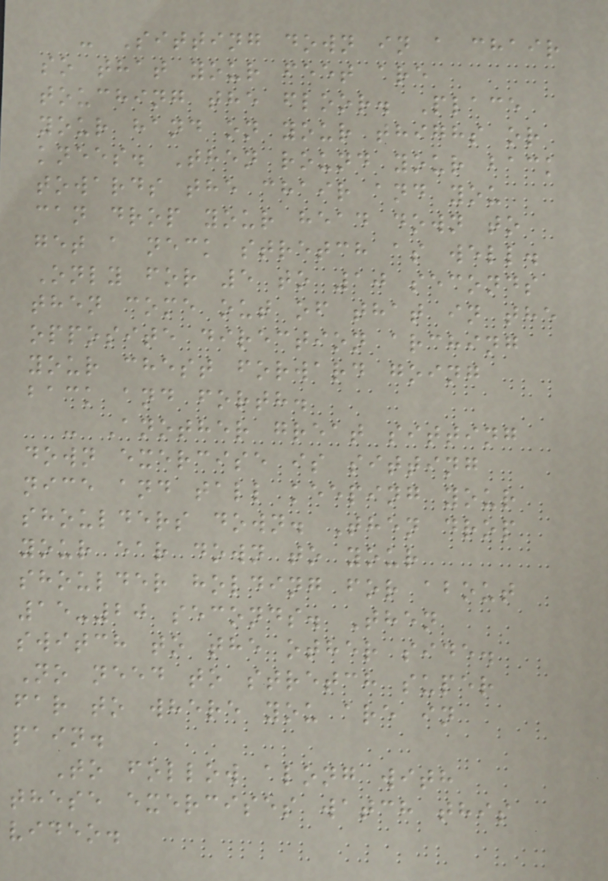- Sitting down in a chair
so that your feet are
touching the floor. Place
your hand on your thighs or
knees. Then round your back
towards the chair and you
can drop your head down to
get a neck stretch as well.
Only for 5 to 10 seconds
then come out of that in the
opposite direction arching
your chest forward going
back and forth.
- Another great sitting
down exercise is sitting
nice and tall keeping your
shoulders down. Then drop
your ear down to your
shoulder holding for about
15-20 seconds. Then
switch to the other side.
No need to stretch super
far to where you are in
pain.
To follow along with
these exercises watch this
video.
